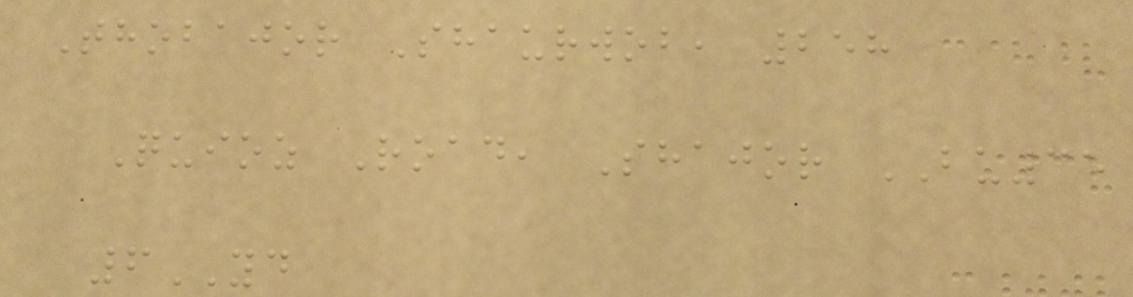Thobajor Shaurwob, 258
Quioz Road, Shajor BU35
6YD
